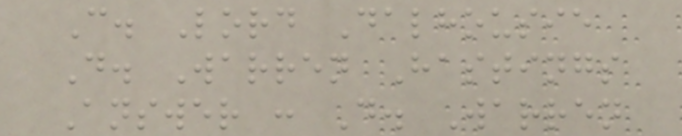C. Lord Dalhousie
D. Warren Hastings
Answer : D. Warren
